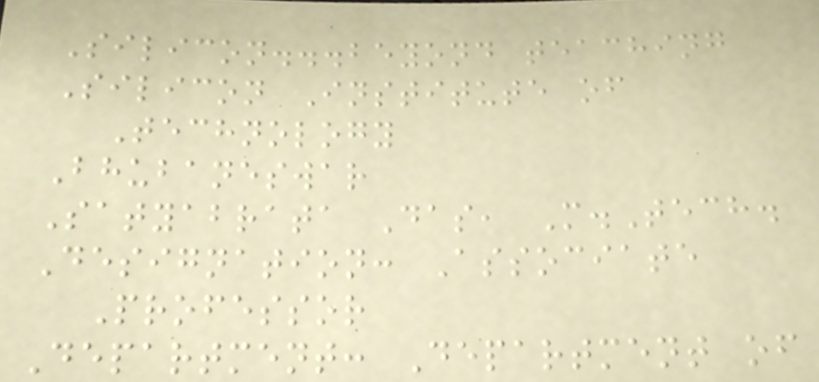Silicon...beyond teaching
Silicon Institute of
Technology
Bhubaneswar
Satyabrata Das, M.Tech.
Designation: Associate
Professor
Department: Department of
